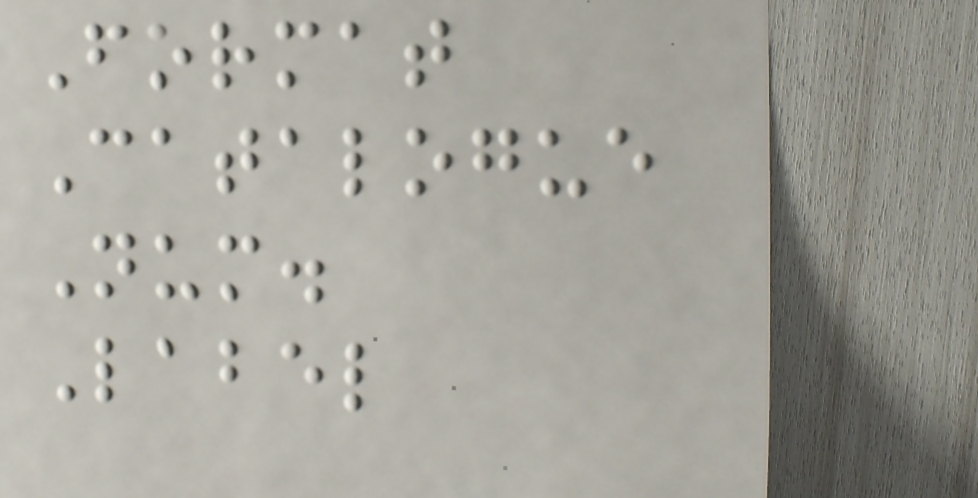Format
Catalogue
Num.
Label
